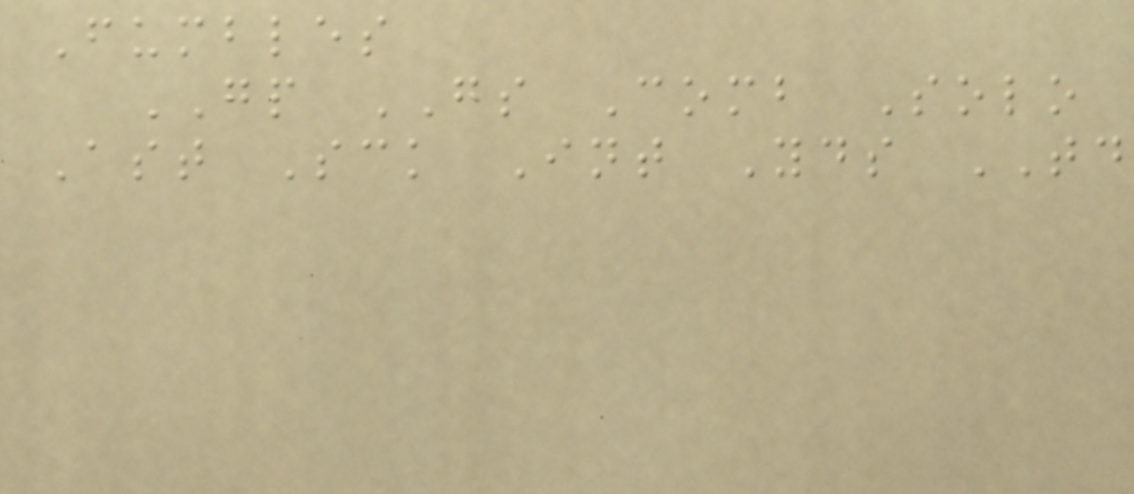Fumbles
GP GS Comb Solo
Ast Sck Int Yds TD
